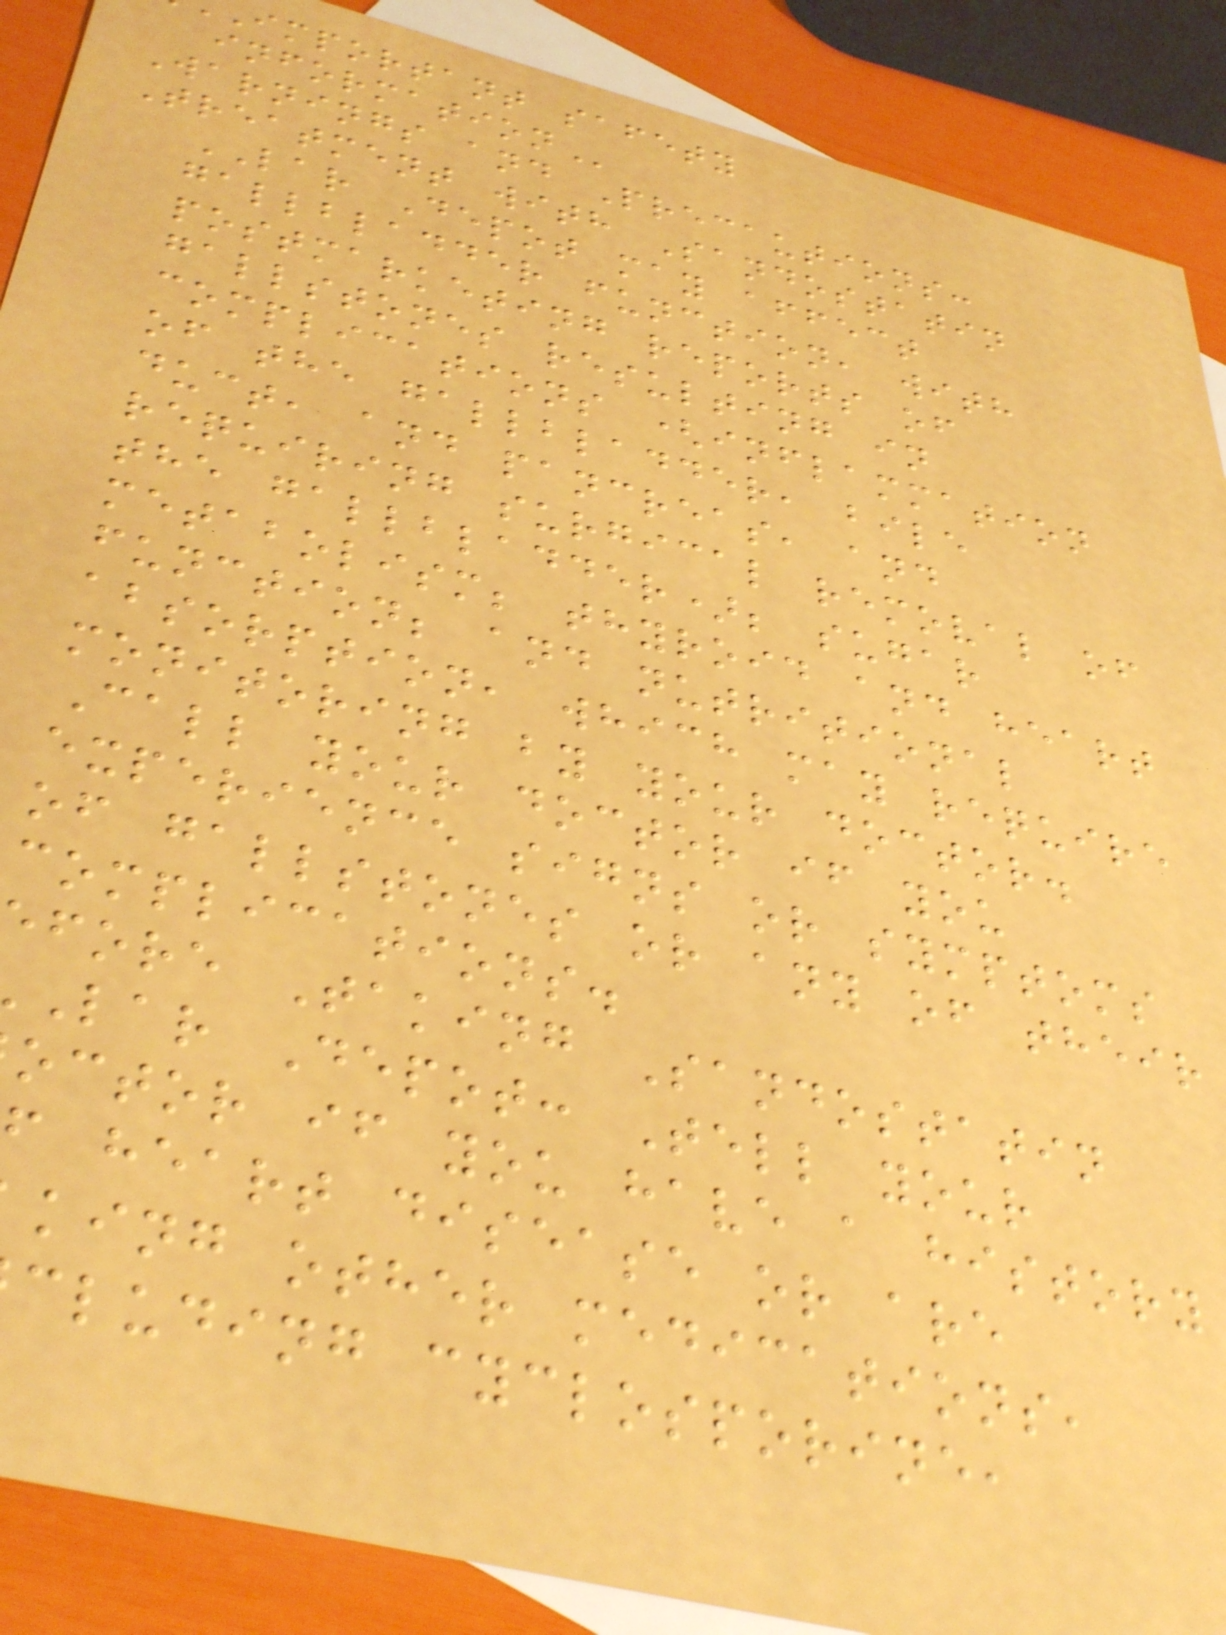important safety
Warnings and Precautions:
Treatment with Sandostatin
LAR Depot may affect
gallbladder function, with
postmarketing reports of
gallstones resulting in
complications (inflammation
of the gallbladder, bile
duct, and pancreas, and
requiring surgical removal of
the gallbladder); sugar
metabolism; thyroid and heart
function; and nutritional
absorption, which may require
monitoring by your doctor.
Call your doctor if you
experience signs or symptoms
of gallstones or any of their
complications.
fore Taking Sandostatin
lar Depot: Tell your
octor if you have a history
heart disease or are
king other medications,
cluding cyclosporine,
